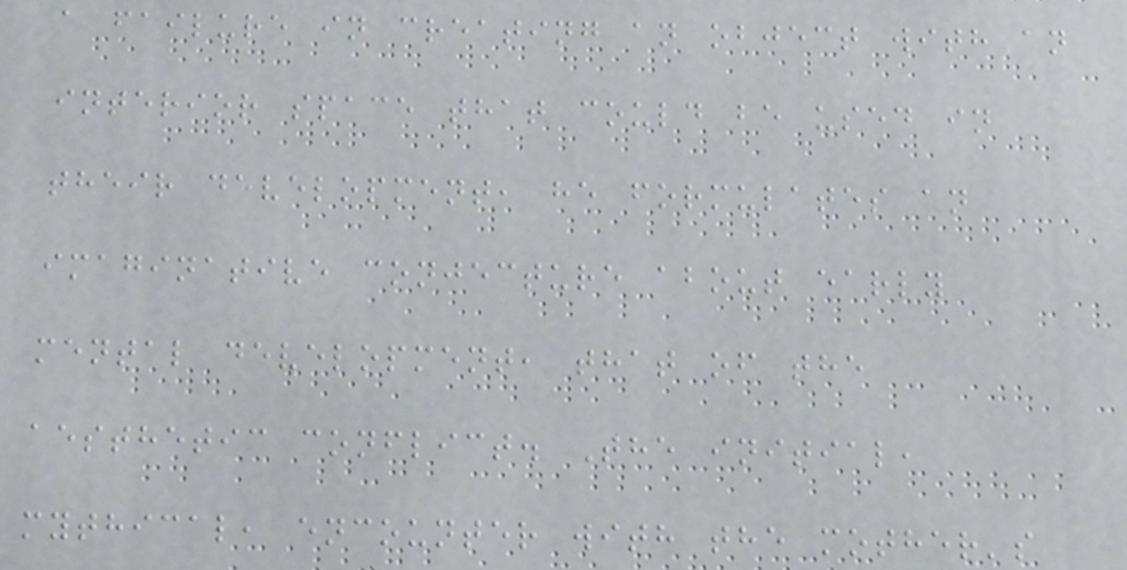a failure in creating an object with an
interior space that could be used in
their development, he formulates an
imaginative conjecture about early
mental development, that of the
aesthetic conflict. The initial,
mythical, encounter with the mother's
